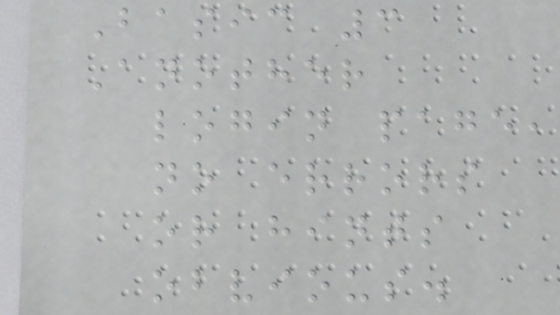Basic 3
Another
login page,
no errors
or hints
obvious.
